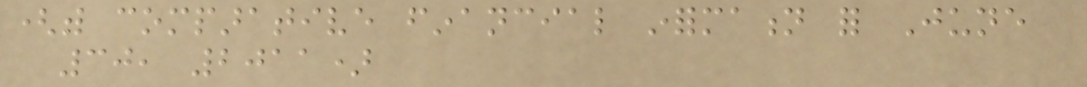(with comparative financial information for June
30, 2011)
